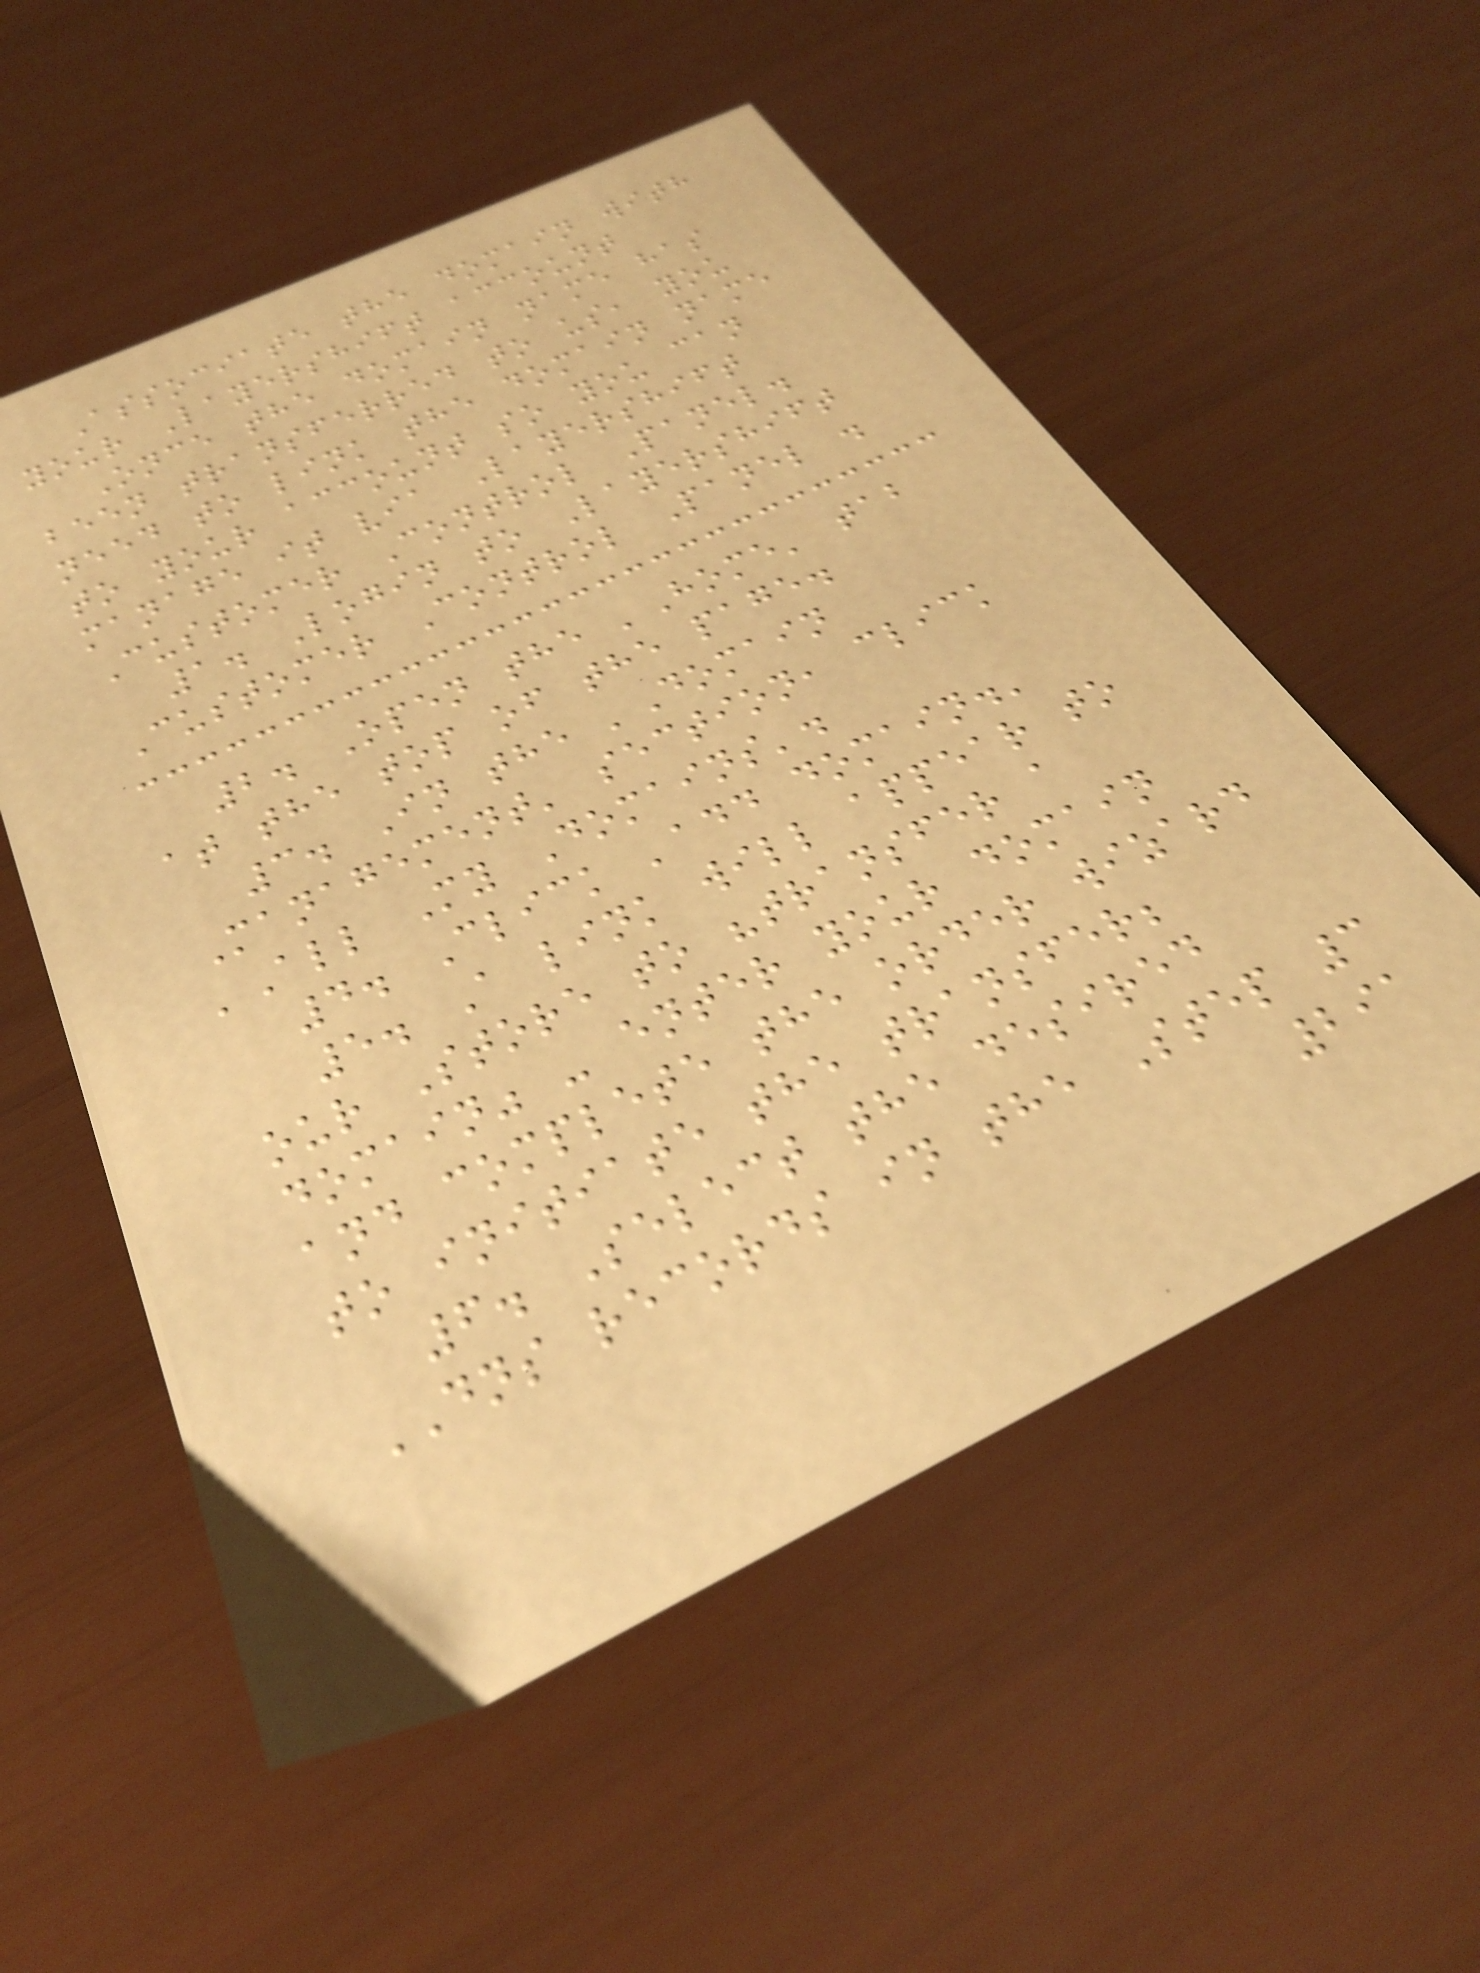Associate the domain with
your Layershift account
Once the domain name has
been transferred to us, you
need to link the domain name
to your account so you can
manage it via Layershift
Customer Control Panel.
1. Login to Layershift
Customer Control Panel .
2. Open the 'Home' tab
at the top of the page.
3. In the 'Domain
Management' section, click
'All My Domains'.
4. Click 'add domain.'
5. A link will appear to
our Store to "transfer a
domain" - enter your domain
and complete the order wizard
to initiate the transfer;
6. Select the desired
DNS records in the Step 3
291
